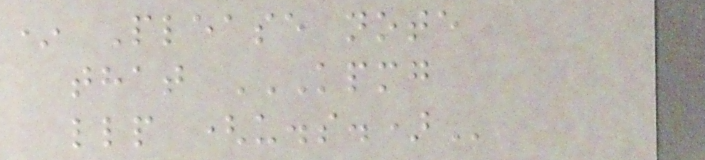* Please note
that KPMG
LLP (U.S.)
